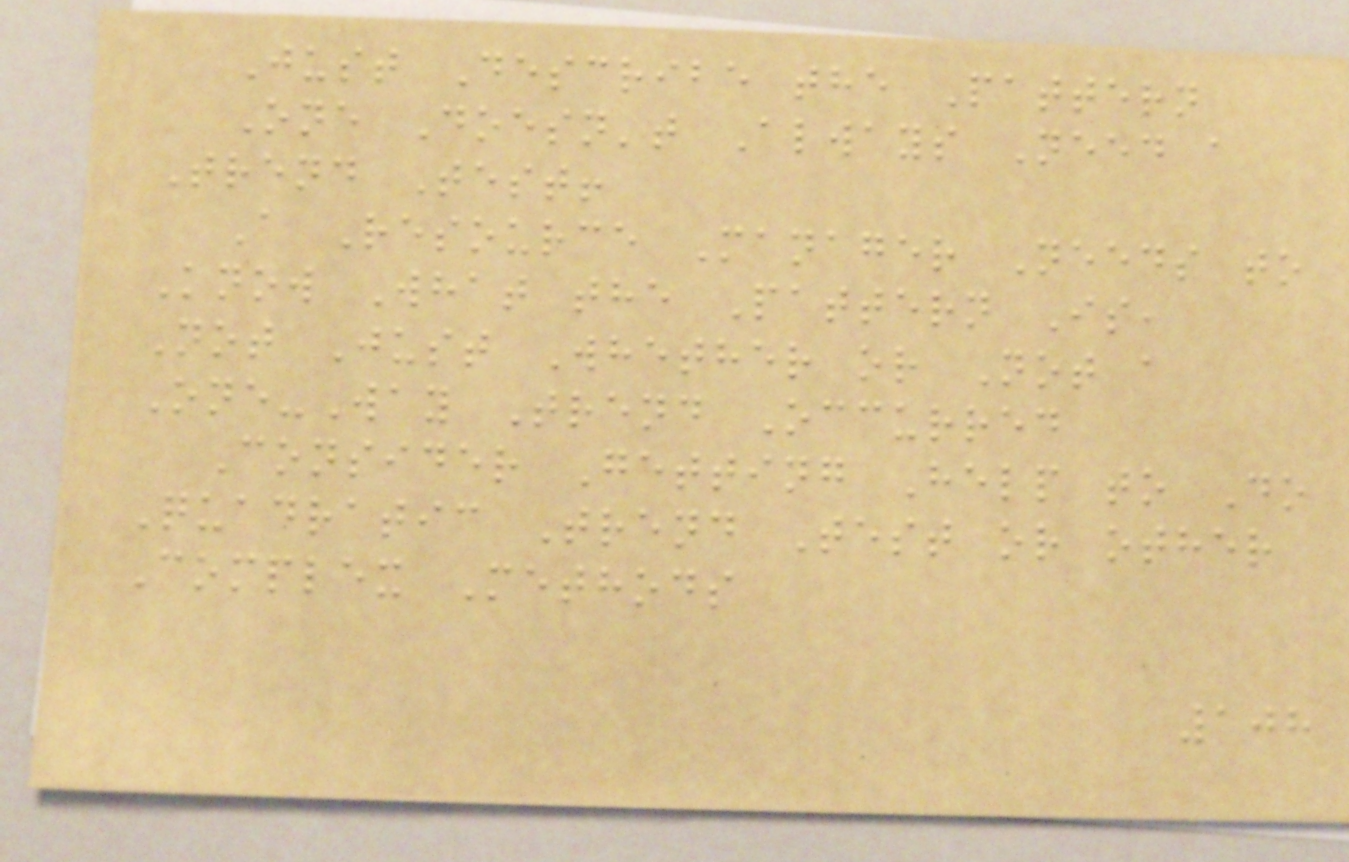Just Describe the Pattern
One Doesn't Always Need a
Trend Test!
A Resource Manager Needs to
Know What the Pattern Is,
Not Just Whether or Not a
One-Way Trend Occurred
Consider Getting Help to Do
Quadratic Trend Test or other
Complex Methods
108
